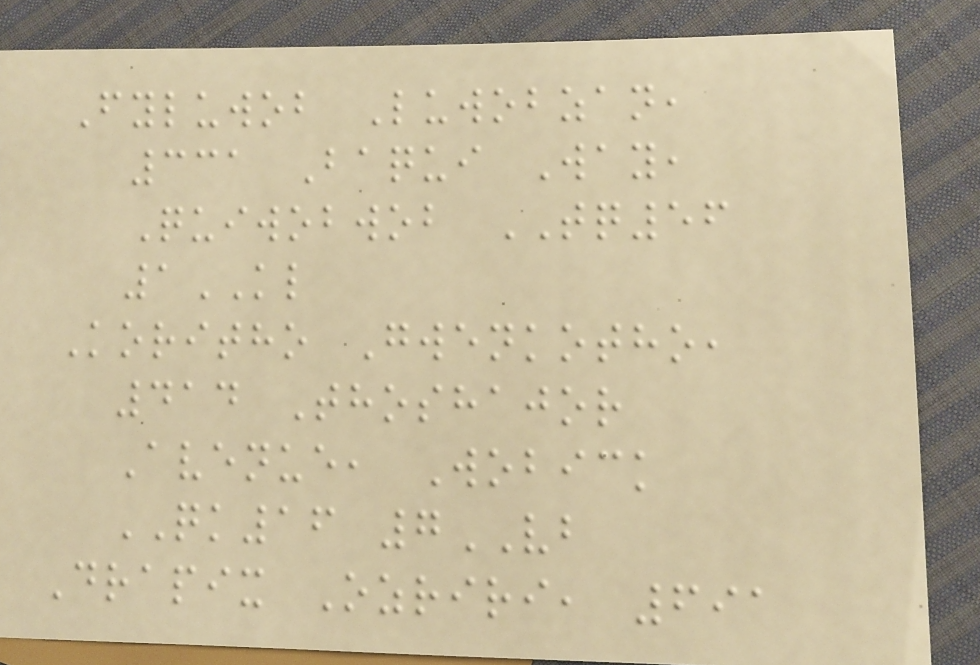Fyluwob Luwobzan,
331 Baqui Way,
Quiwobwob TQ56
1KL
Koritho Gwenkotho,
414 Thoshajor
Avenue, Wobick
QK16 7VB
Drapix Ozriri, 691
